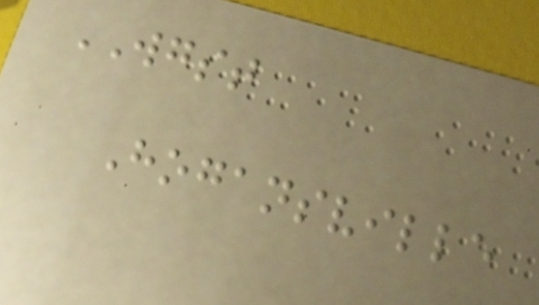WGST
Hogansville
